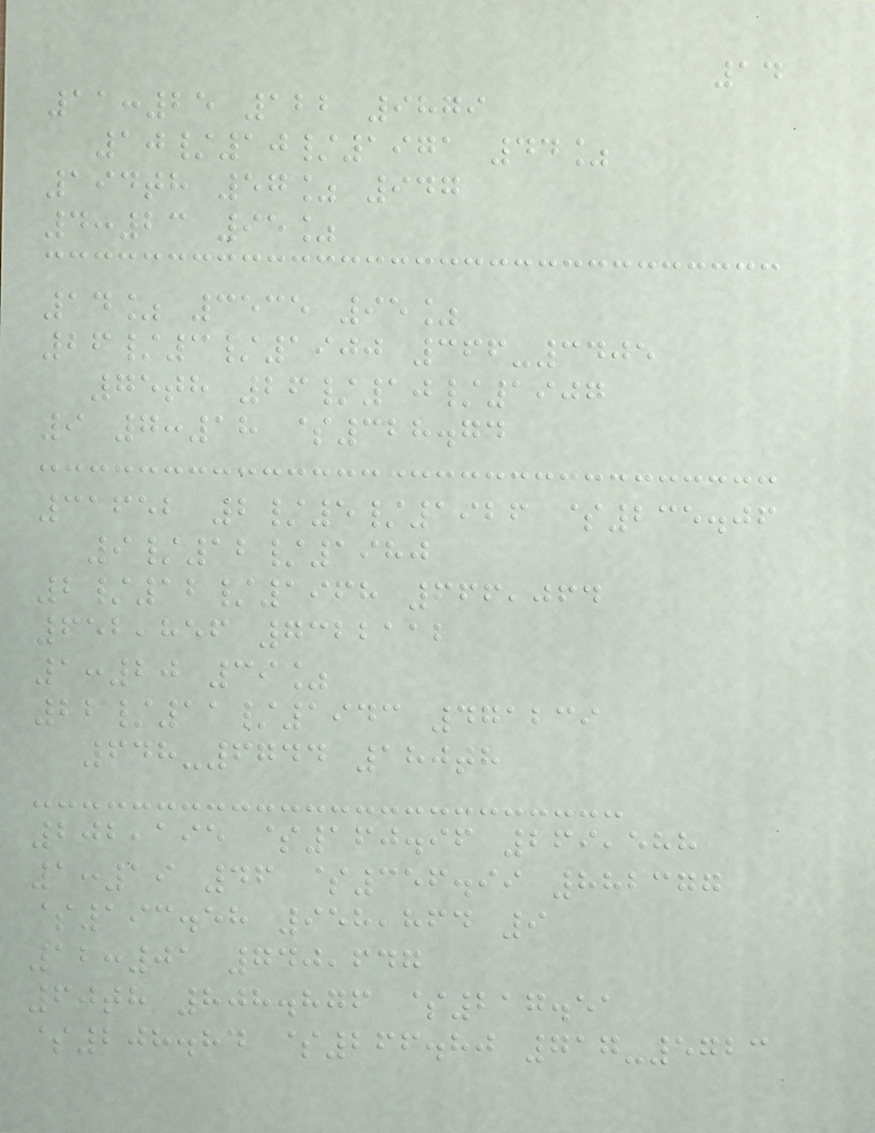14
11:25 122 9879
10/10/1971 44%
194th 57% 947
4:23 95%
14% 3535 95%
26/3/1900 366-3405
75th 26/10/1907
9 7:18 $328.74
31652 2/5/1926 $235.06
9/12/1980
2/12/1968 666,064
652,856 7322112
1:20 39%
22/11/1943 471239
648-6744 180th
202,195 $160.96 269,588
1:19 46 $356.99 882377
$193.58 958,864 9
12:01 740,647
60th 808.876 $217.51
$208.84 $266.80 717-5723
